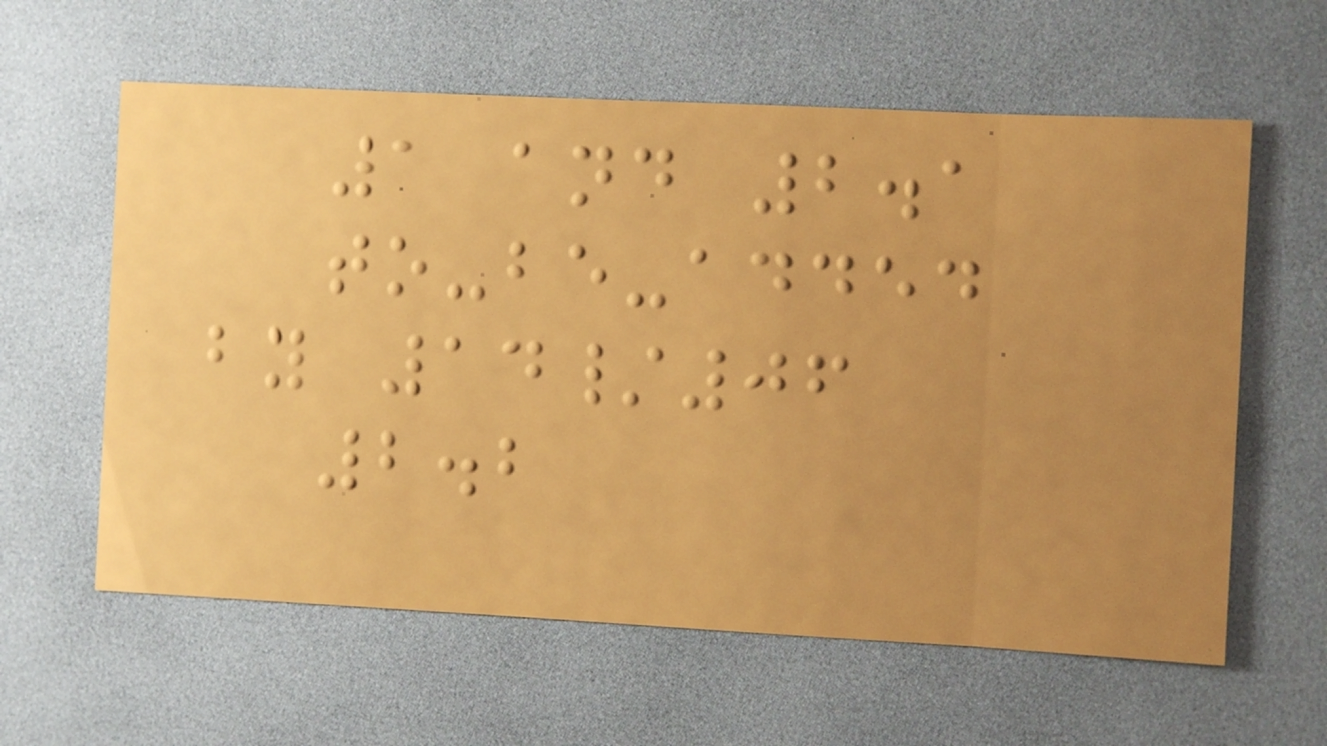1 and 2.1
to-be-added
by 14/06
2.2
